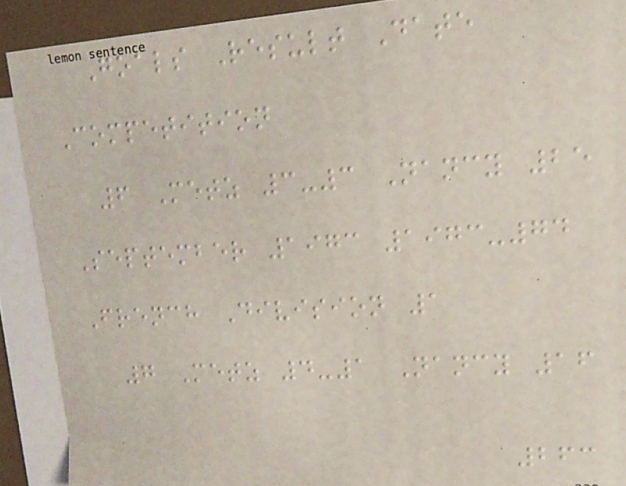Goals Result Date
Competition
6 Metz 3-3 Nancy 25
September 1973 1973-74
French Division 1
7 Metz 4-1 Nancy 16
263
